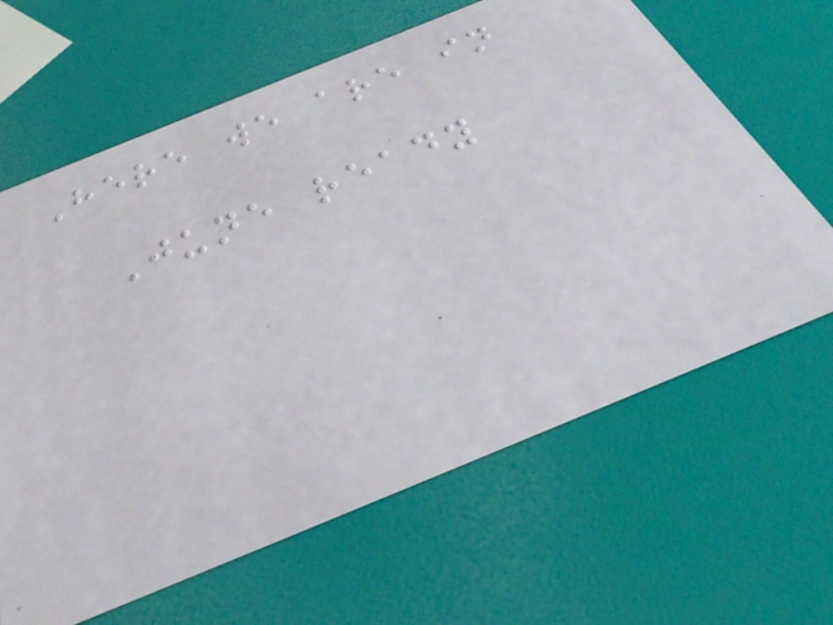Here we are in
June ready
